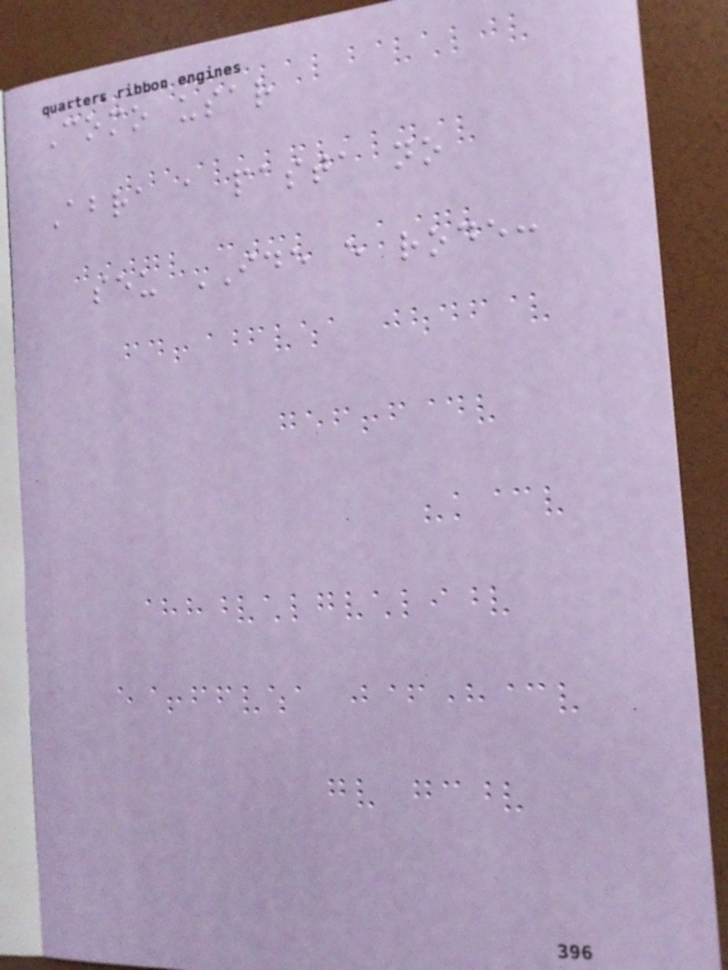Como usar
Abra a pasta no
seu IDE e rode:
